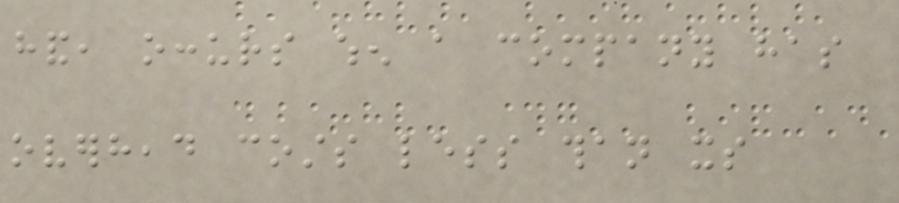hand, occurs when a company has
overhead costs less than its
